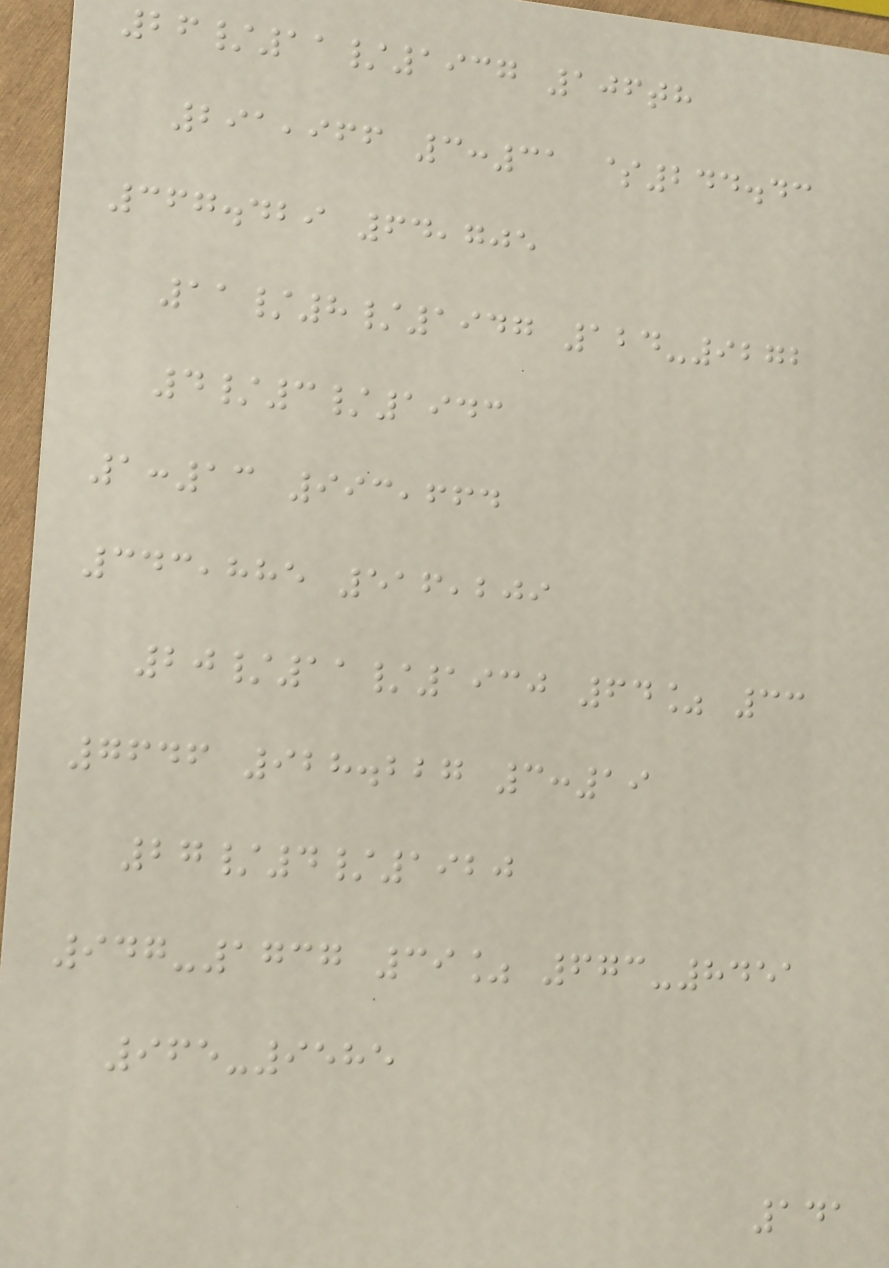26/11/1937 106th
291,966 3:31 $244.43
367.429 64,705
11/8/1947 124-9272
4/3/1943
1:13 993,664
343,885 516,209
20/11/1930 64% 33
7646 928.227 3:19
27/4/1920
947-1737 39% 673-8451
965-9585
141
